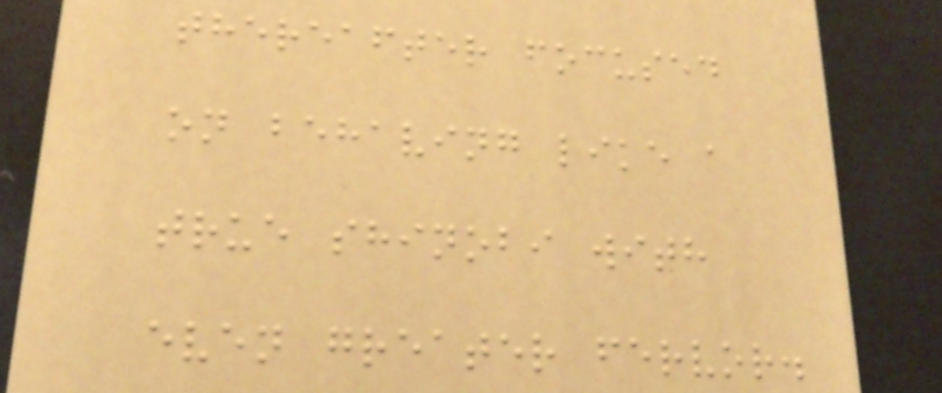thereafter focused
on behaving like a
true shinobi with
even greater fervor.
